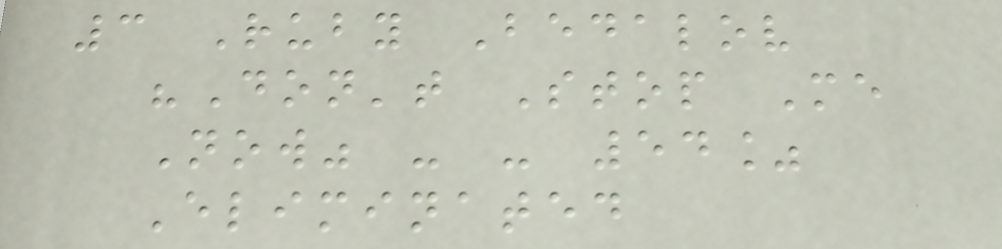3 Ruby Bedalov
"Don't Stop Me
Now" - - 54%
Eliminated
